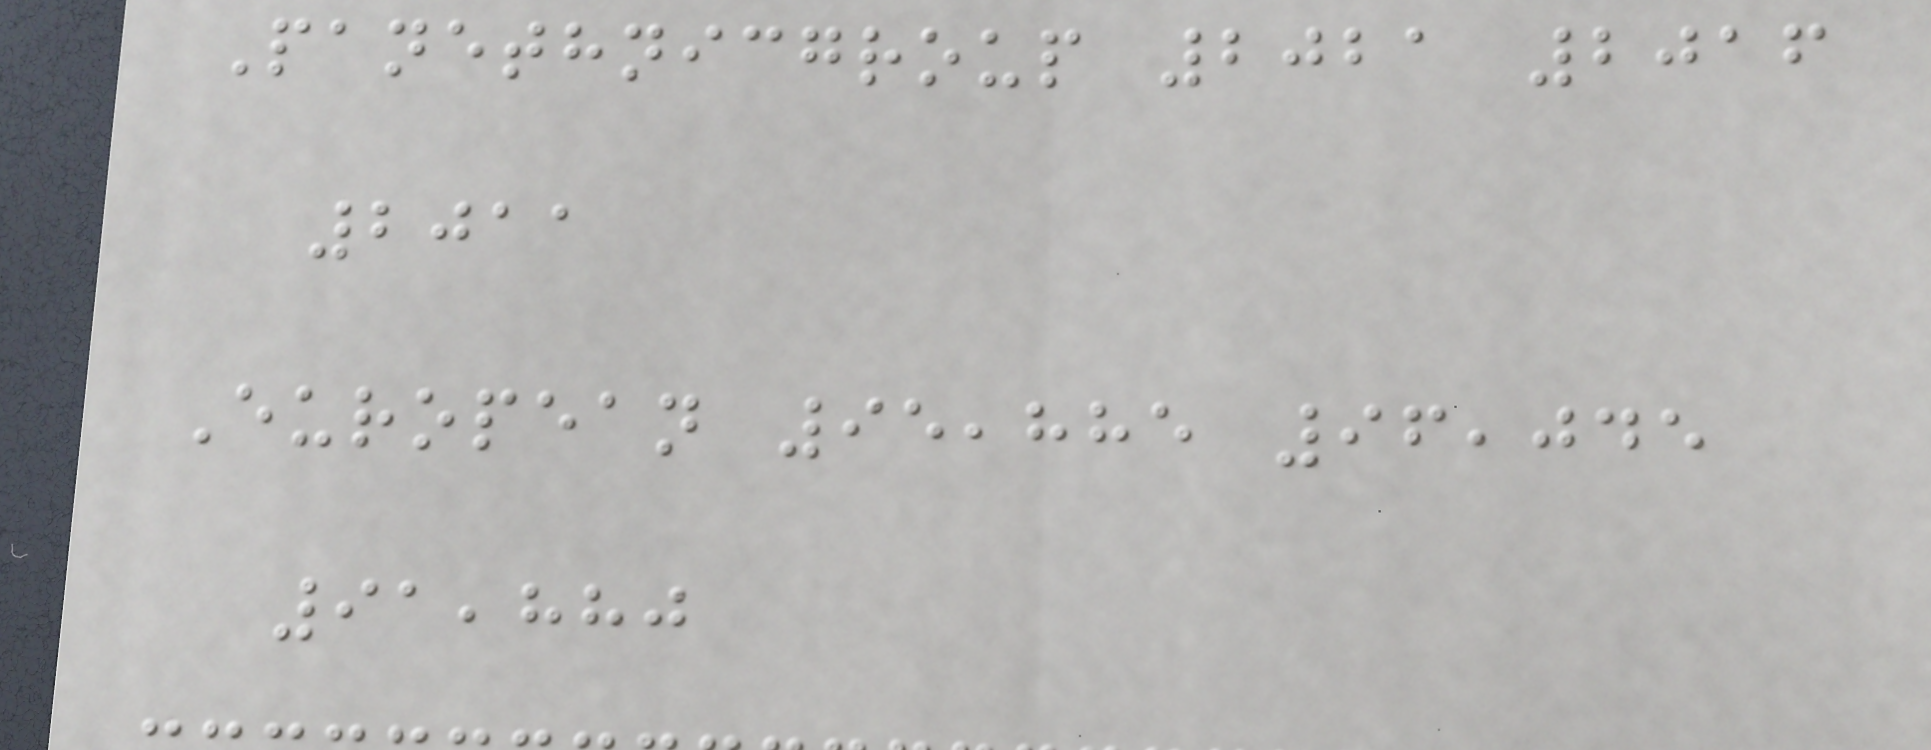Panethnicgroup 2021 2016
2011
European 95,885 96,045
91,880
